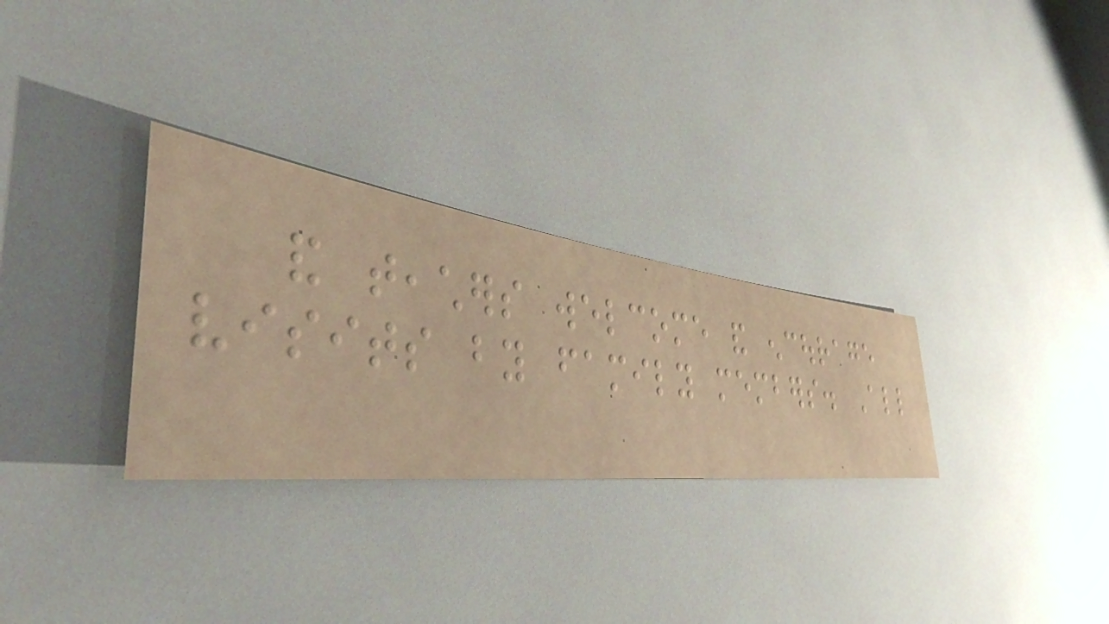and teachers welcome and encourage
visits by family members. All
